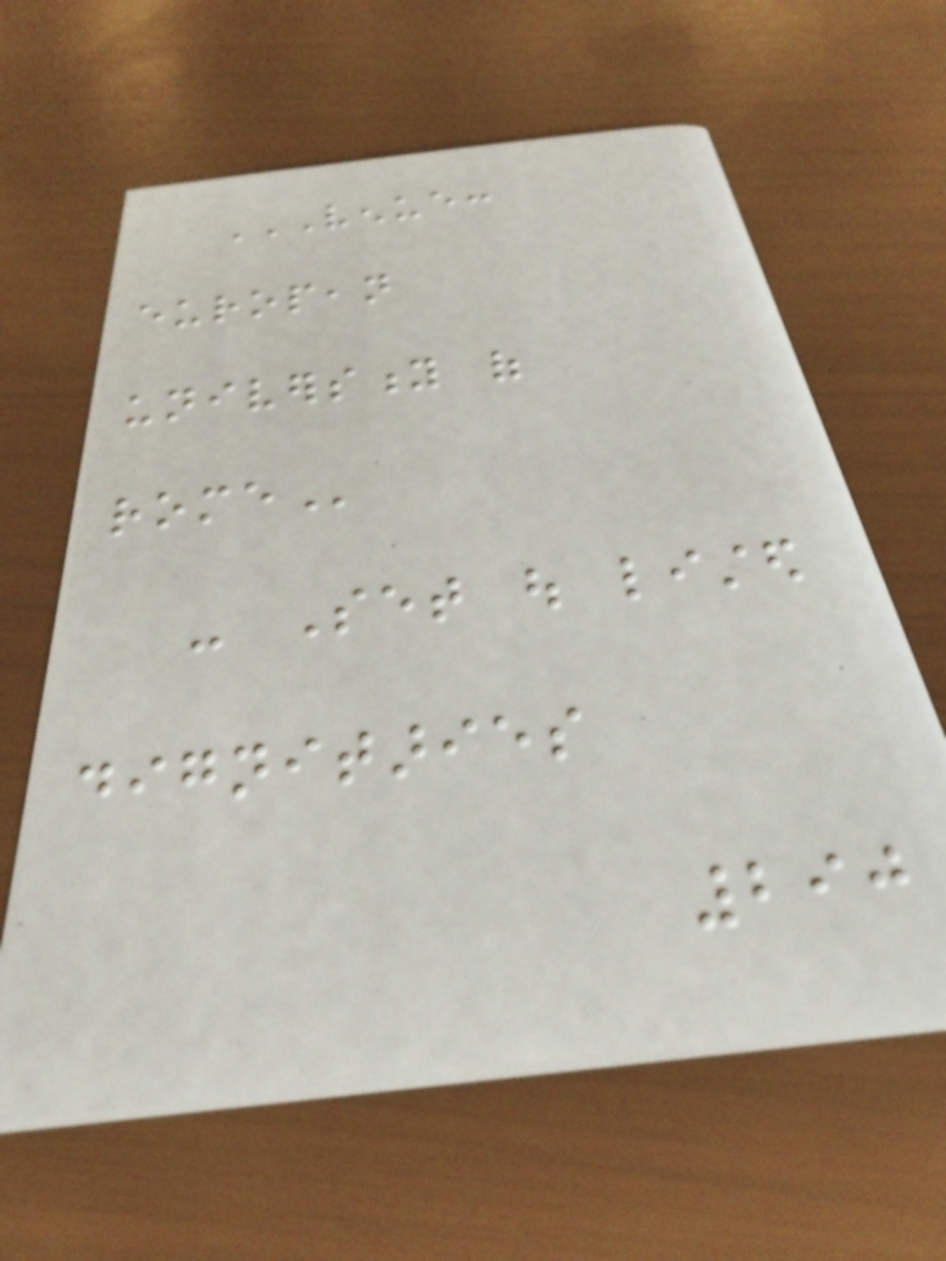VENUE:
EUROPEAN
UNIVERSITY OF
ROME
- Set out listed
dignitaries
290
